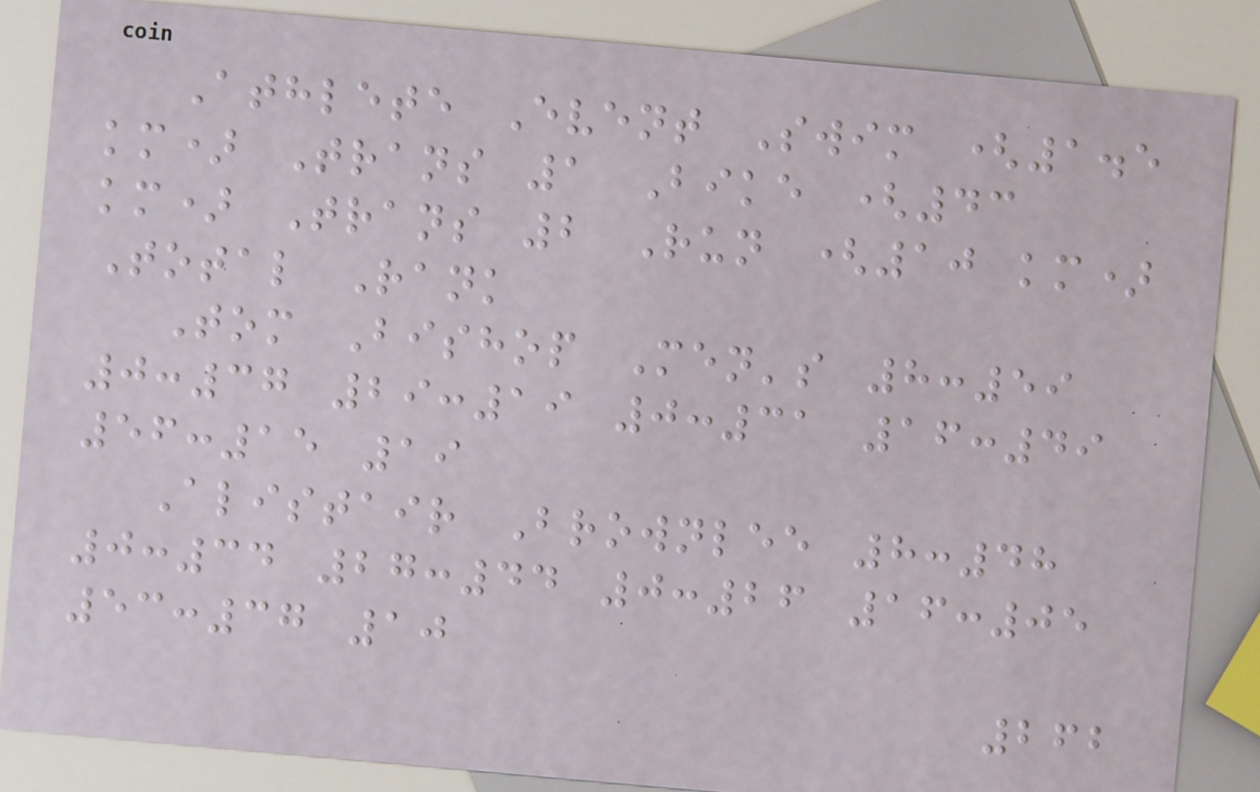Athlete Event Swim (1.5
km) Trans 1 Bike (43
km) Trans 2 Run (10 km)
Total Rank
Tom Bishop Men's 8:59
0:37 29:19 0:31 16:49
56:15 19
Alistair Brownlee 8:48
0:34 27:44 0:26 16:05
53:37 10
262
